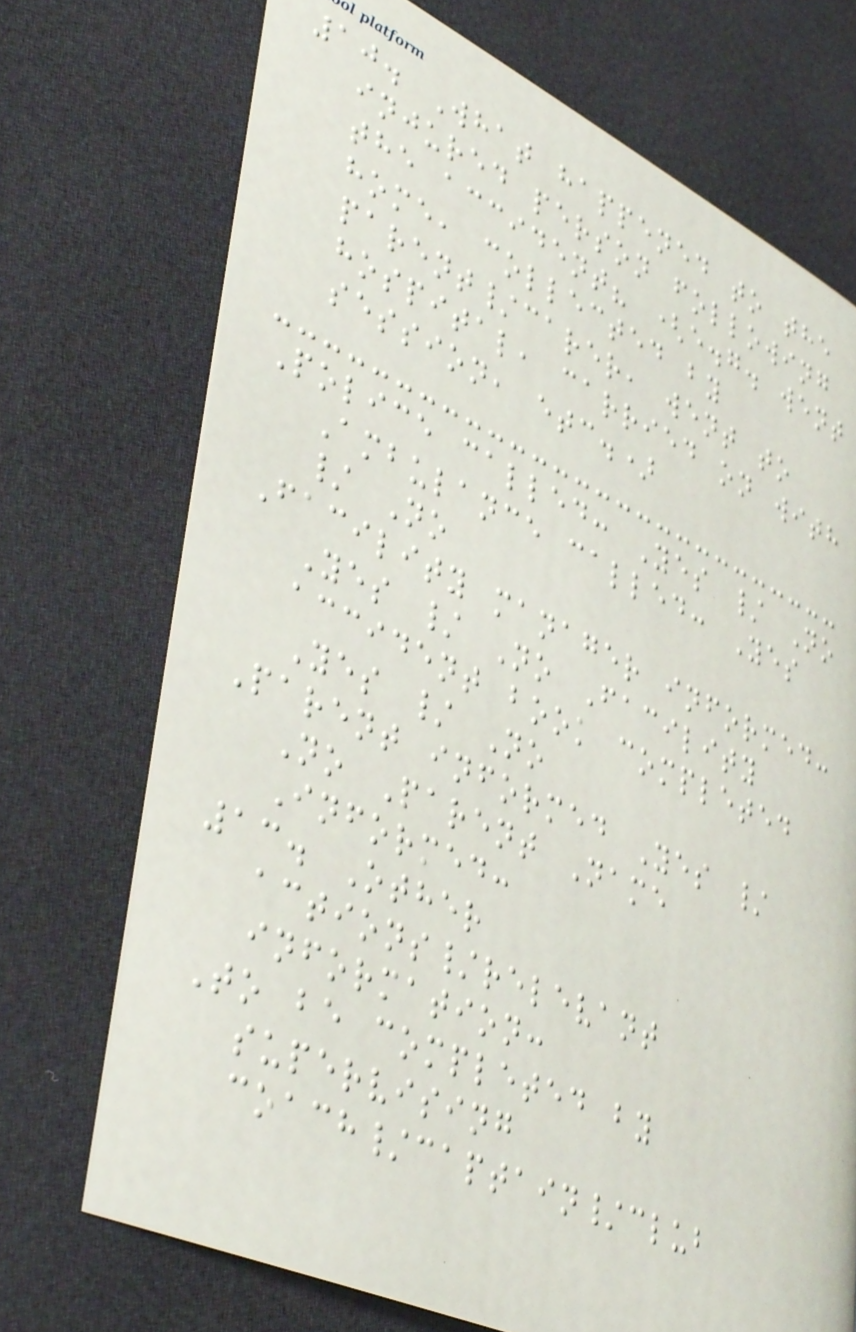10. What happened to the
injured person following
the accident? (e.g. went
home, collected by
parent/carer, went to
hospital, carried on with
session, etc.)
Police called: Yes / No
Ambulance called: Yes
/ No
Facility manager informed:
Yes / No Facility
accident book completed
Yes / No
Parent informed Yes /
No Parent Name
Informed:
13. Other
actions/relevant
information:
To be completed by
supervising
coach/captain/club
